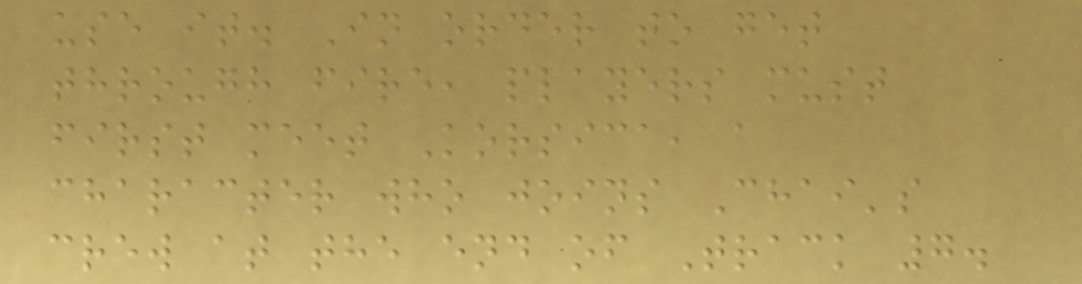use it. In order to get
through fire, players must
first meet Korsica, a
character who joins Chai's
crew at the end of Track 7.
